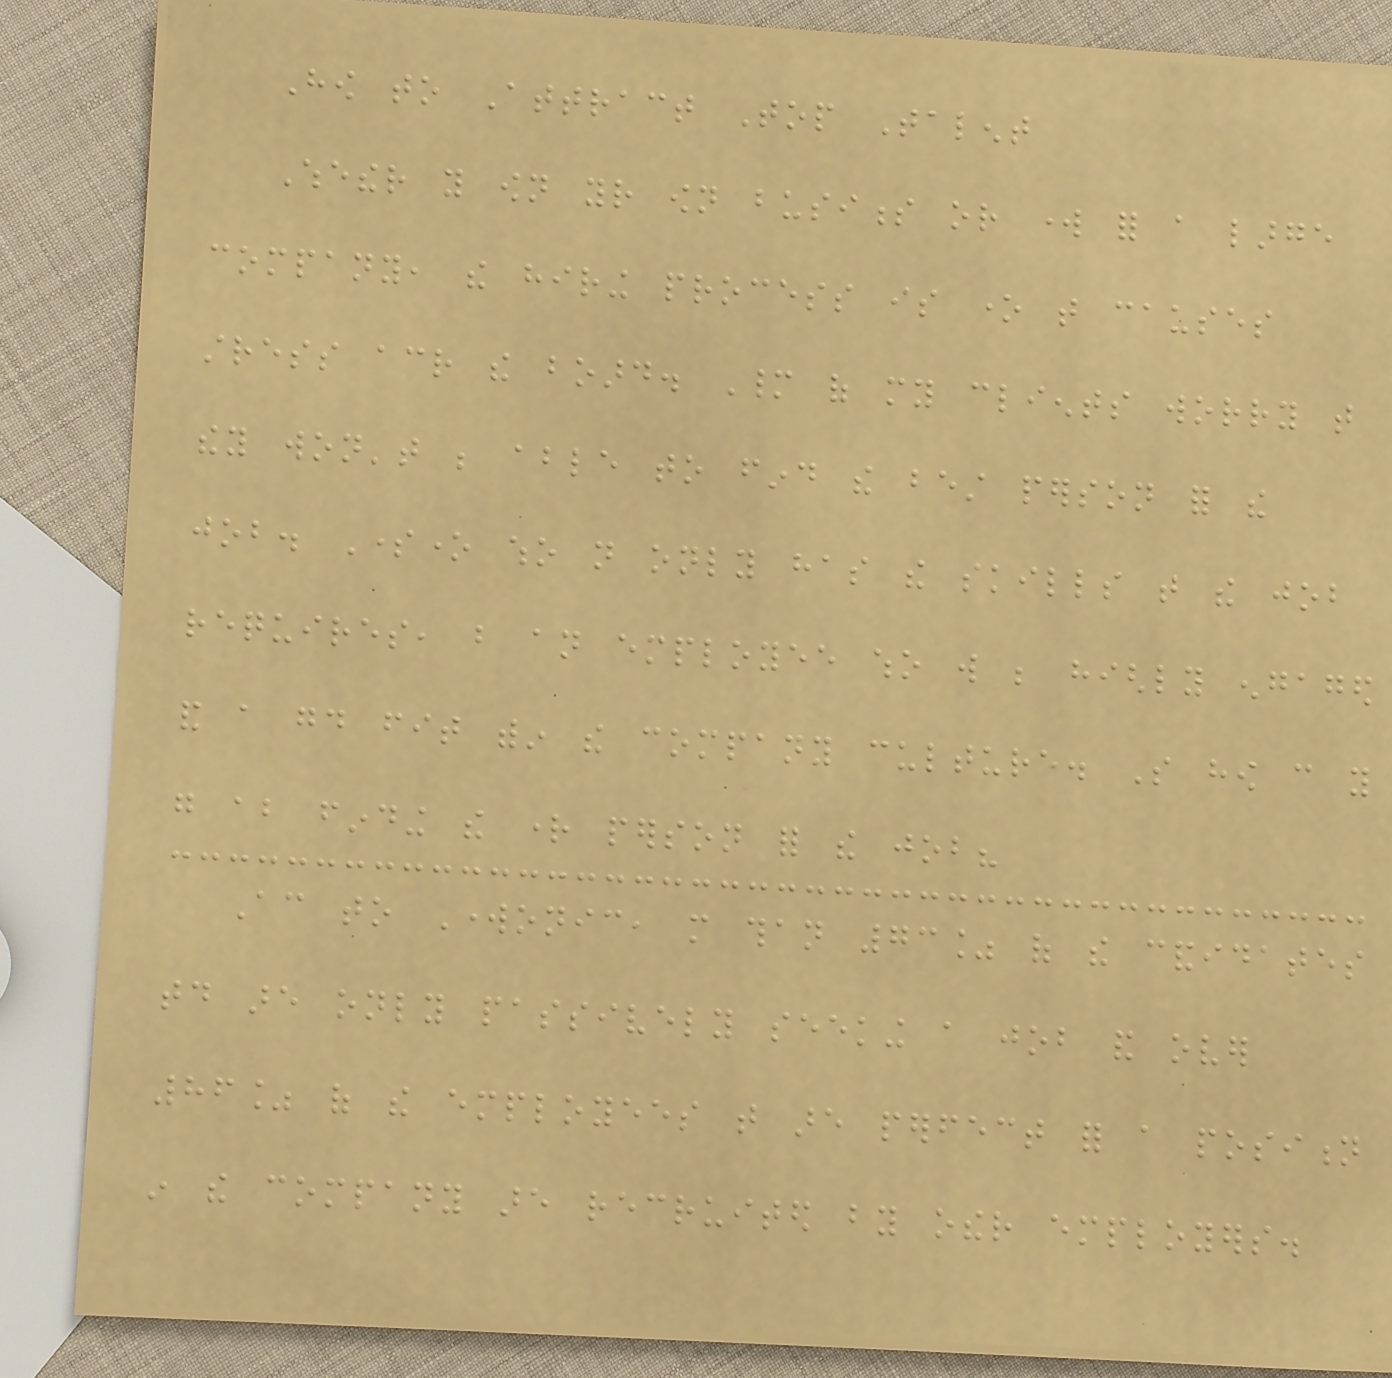How to Attract Top Talent
Whether you own your own business or work for a large
company, the hiring process is one that causes
stress across the board. Many of my clients worry that
they won't be able to find the best person for the
job. Someone who not only has the skills that the job
requires, but an employee who will be highly engaged
and a good fit within the company culture. So how can you
go about finding the right person for the job?
According to Workonic, more than 73% of the candidates
today are only passively seeking a job and over
86% of the employees that are perfect for a position
in the company are recruited by other employers.
